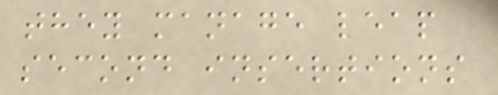they manage leap
second insertions
